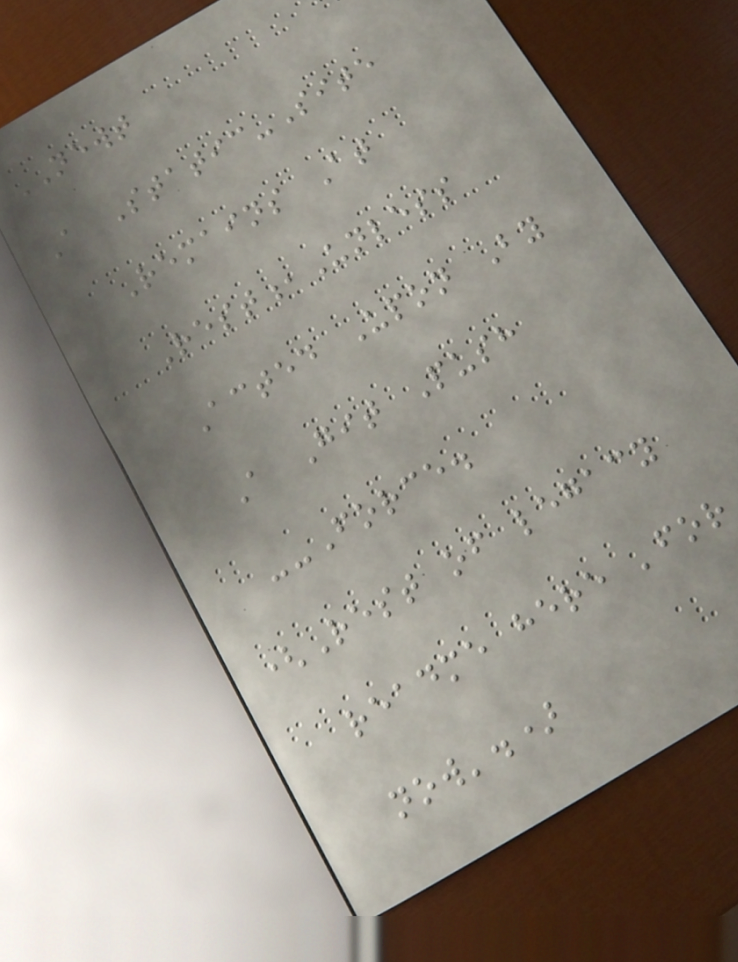NEWT
A Static-Site
Remains At
Rest,Unless
Acted Upon By
A Git Push
--Force.
(Rest of legacy
readme here 'for
now'.)
